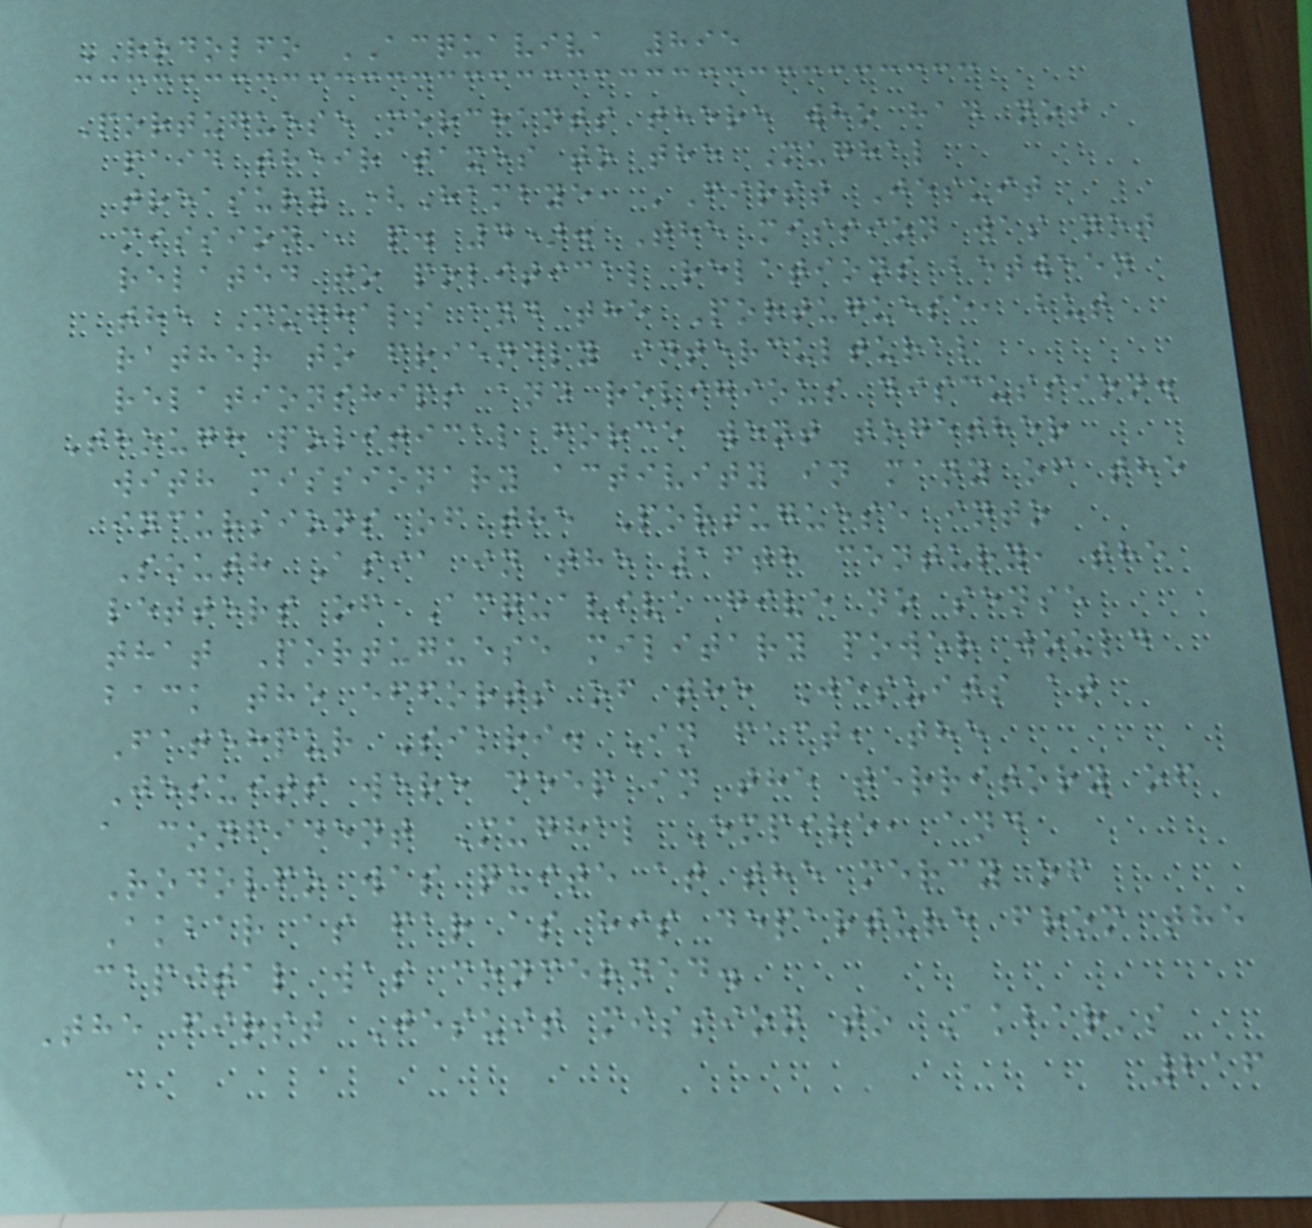RODOLFO ACQUAVIVA 895
Portuguese merchants there who had not
paid their taxes to the Mughal
treasury (Hambye, 'First Jesuit
mission', p. 4). The mission was not
related to political relations between
the Mughals and the Portuguese, but
rather to friendly intercultural
relationships and religious discussion.
Though political force went together
with missionary activity in many of the
incursions of the Portuguese into
South Asia in the 16th century, the
letters of Acquaviva give no sense
that Portuguese military power would
back the efforts of the Jesuits at
Fatehpur Sikri. In fact, the
Jesuits were deep in the territory of
a confident Mughal Empire, and
Rodolfo was quite at the mercy of
Akbar as far as his departure from the
capital was concerned.
The first Jesuit mission to Akbar's
216
